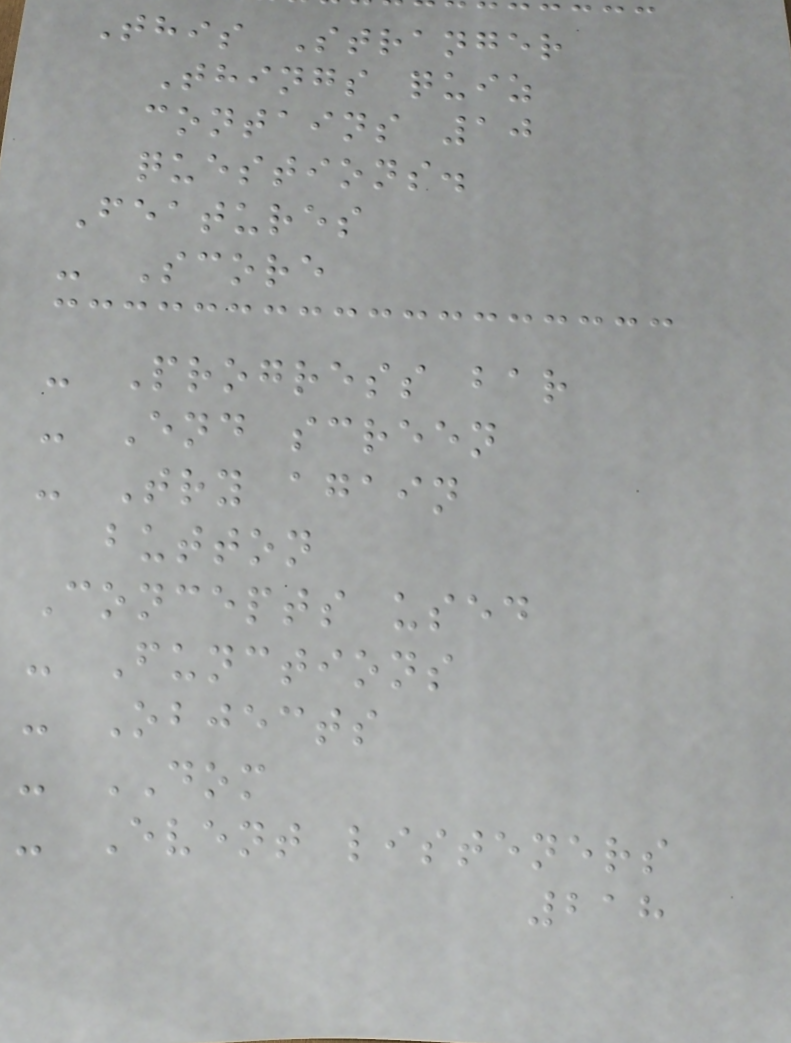This Stranger
Things quiz
contains 10
questions.
Features
- Score
- Progress bar
- End screen
- Try again
button
Concepts used
- Functions
- Objects
- DOM
- Event listeners
218
